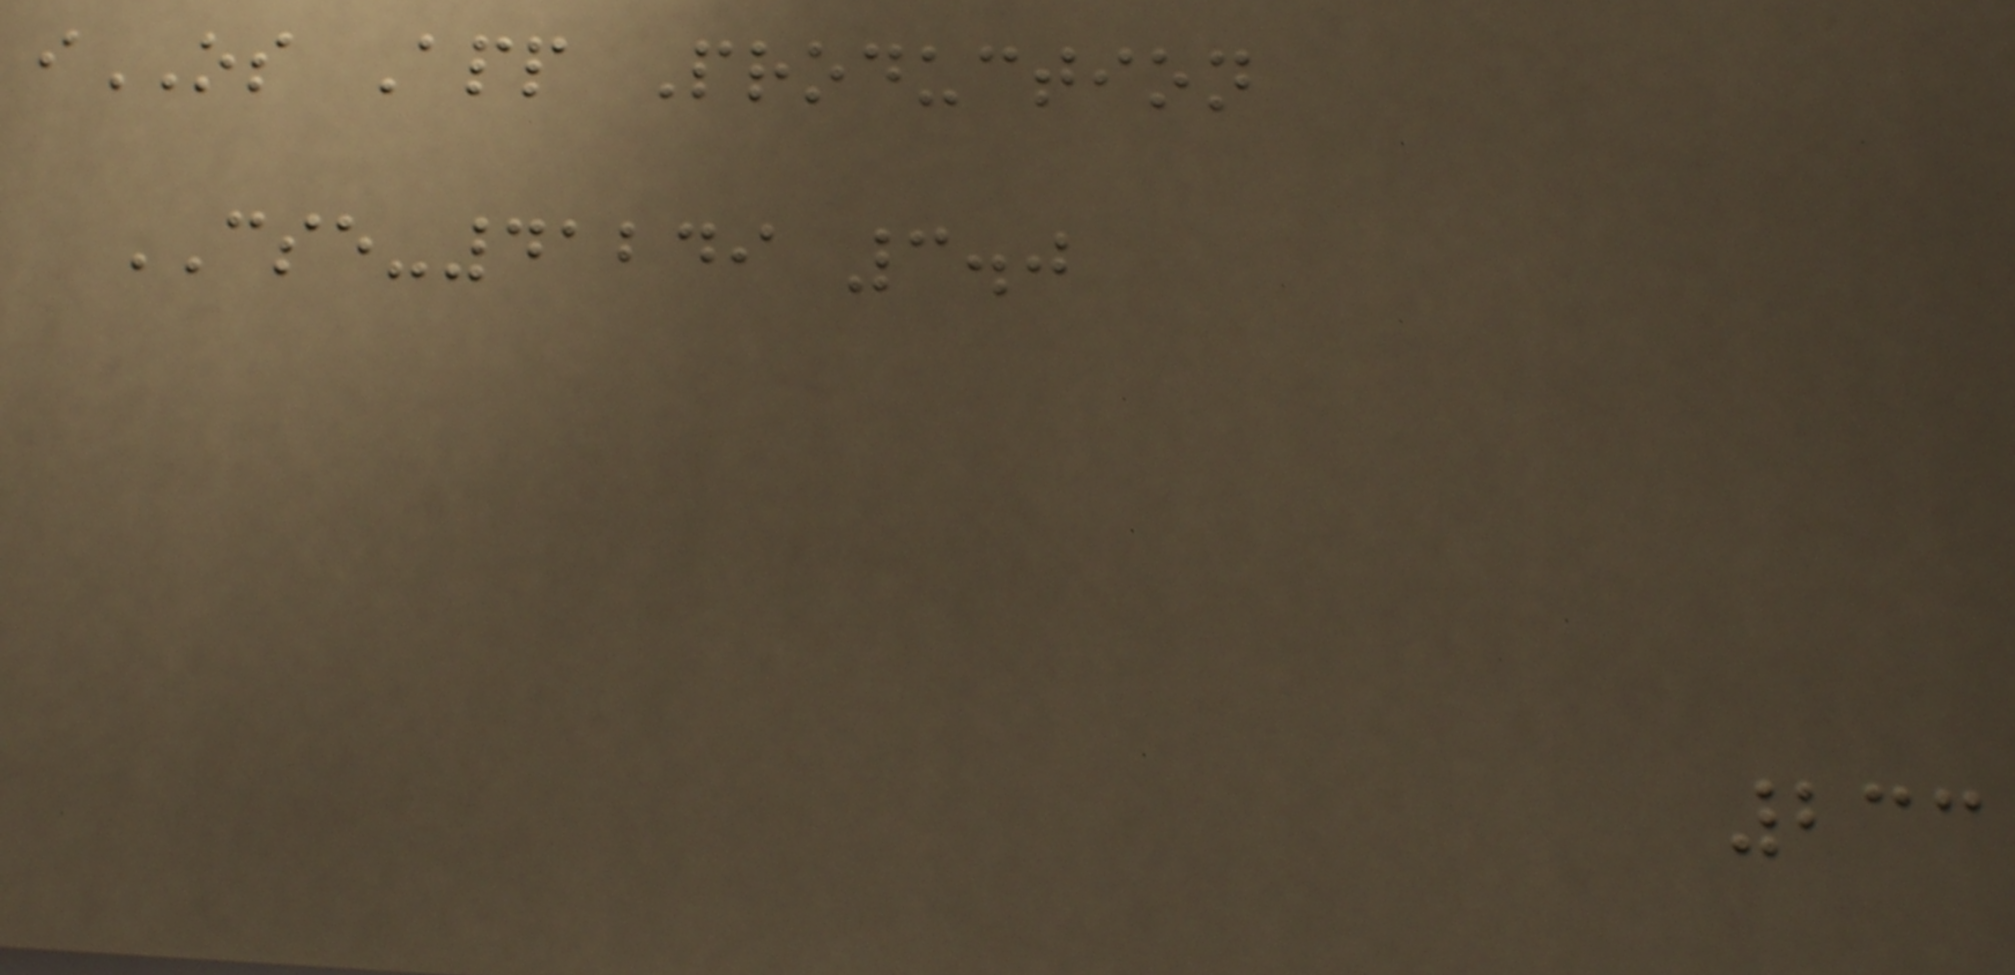iOS App Production
CSE-41249 3.0
233
